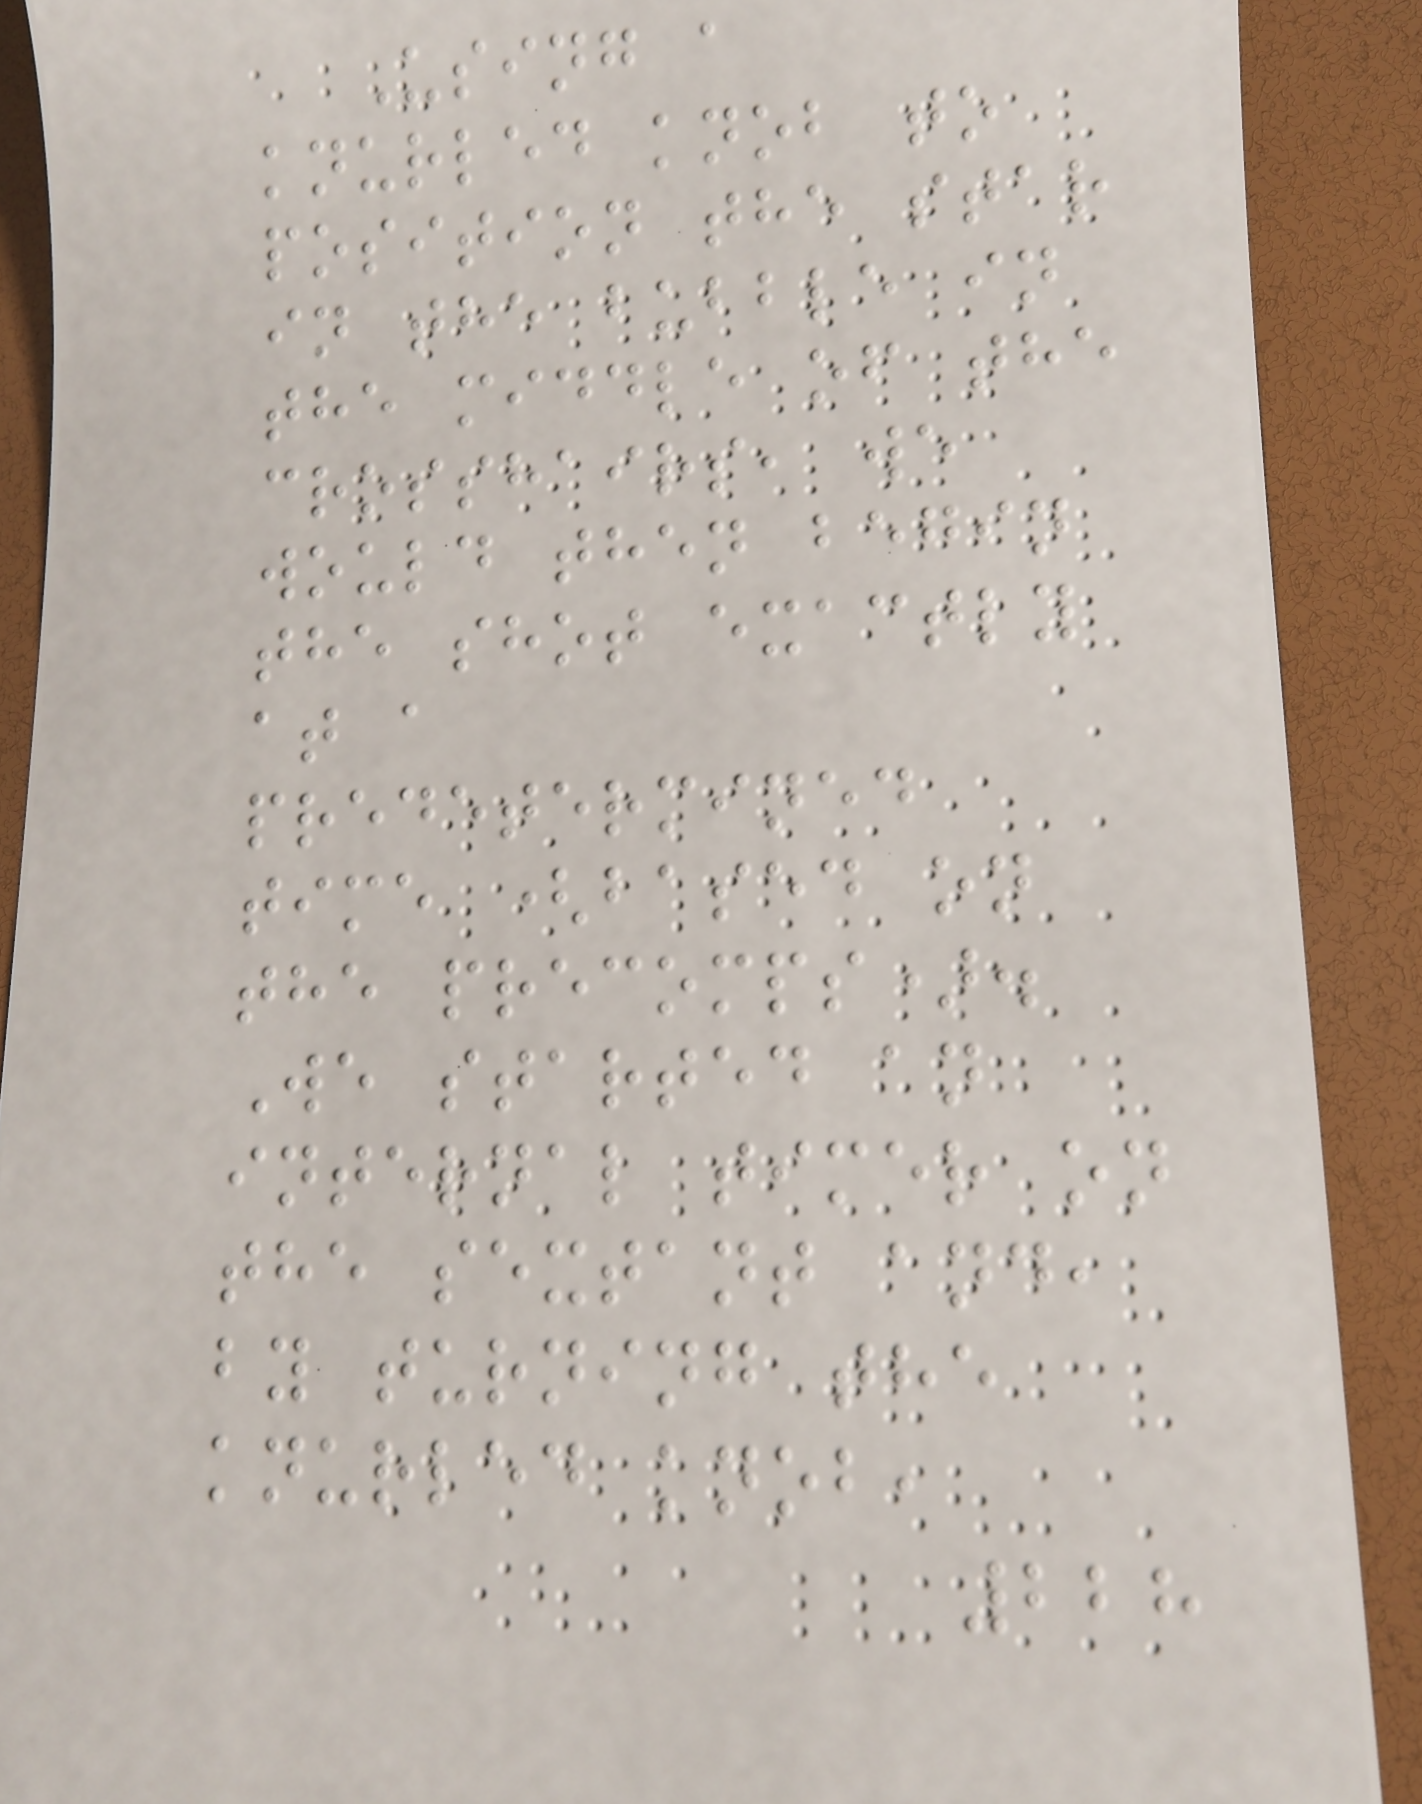Using a
knurled knob to
position the star
in the bubble in
the middle of the
crosshairs, we
would then begin
the shot exactly
at a
predetermined
time (based on
the precomps).
We started an
internal timer on
the sextant and,
by turning the
knurled knob,
228
